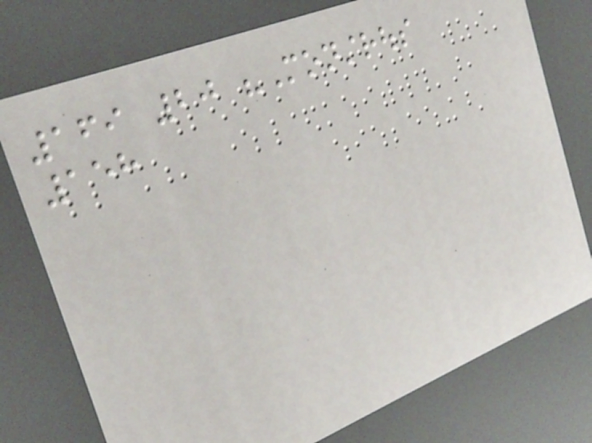169 20 "Monstrous
158
